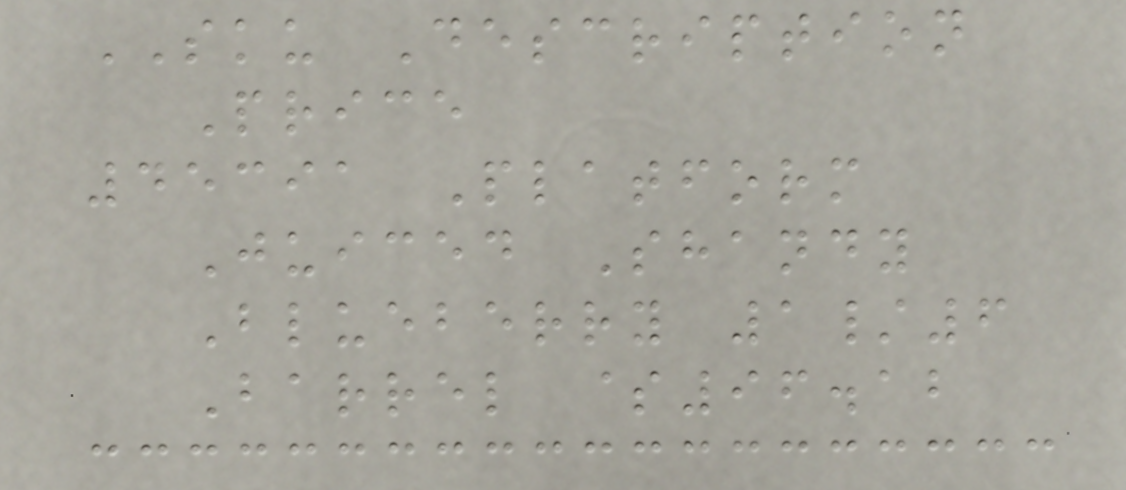SKU Description
Price
45391 Platform
Juiced Shandy
Blueberry 1/6
Barrel $96.12
